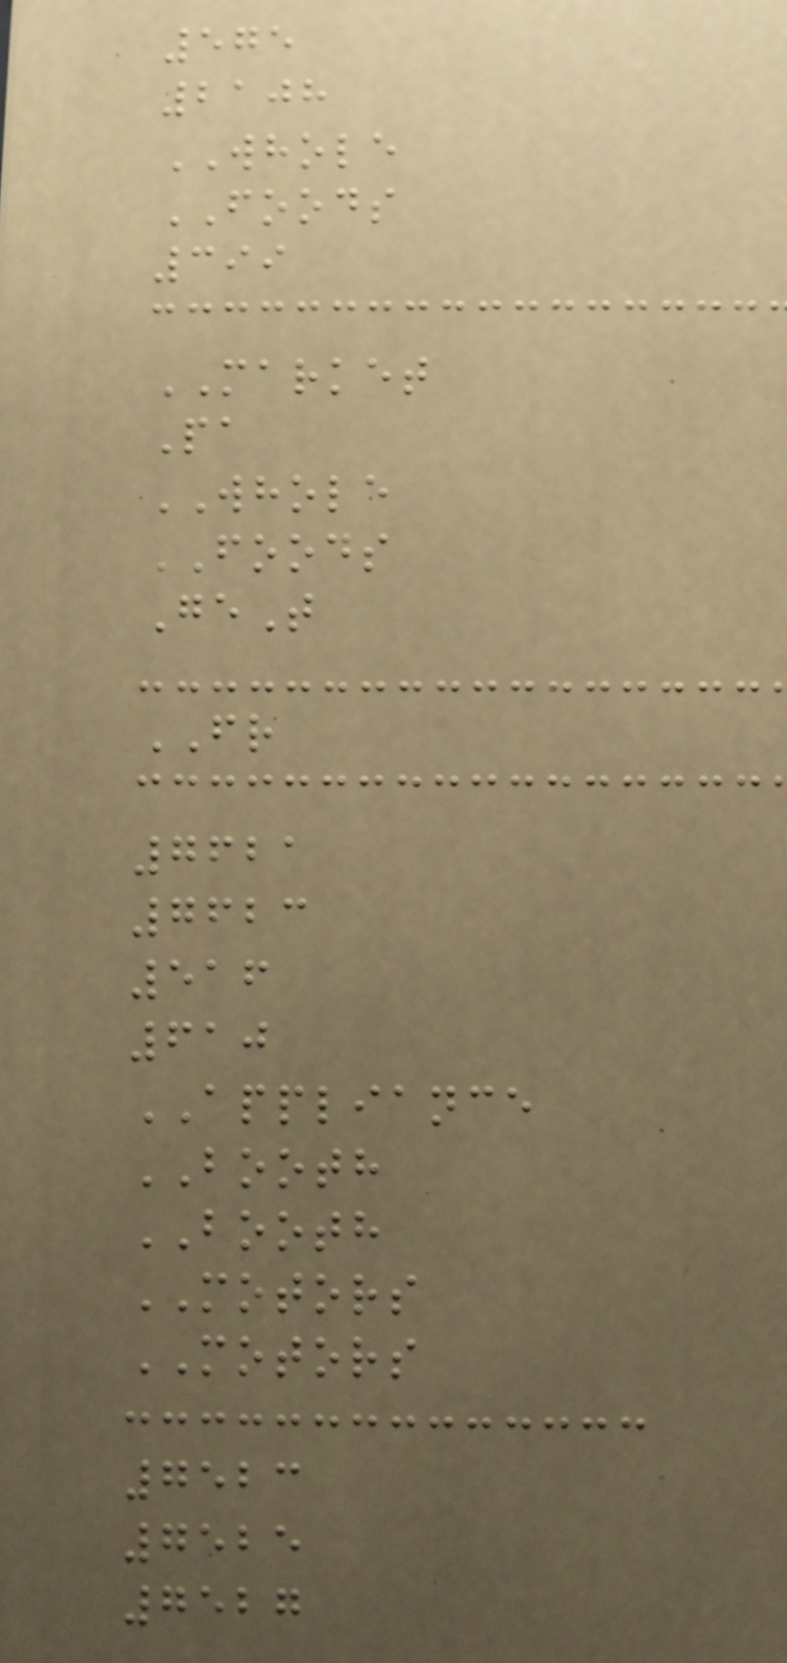575
2108
WHOLE
FOODS
399
MARKET
Pa
WHOLE
FOODS
GeT
FR
7621
7623
516
610
APPLIANCE
BOOTH
BOOTH
MOTORS
MOTORS
7523
7525
7527
